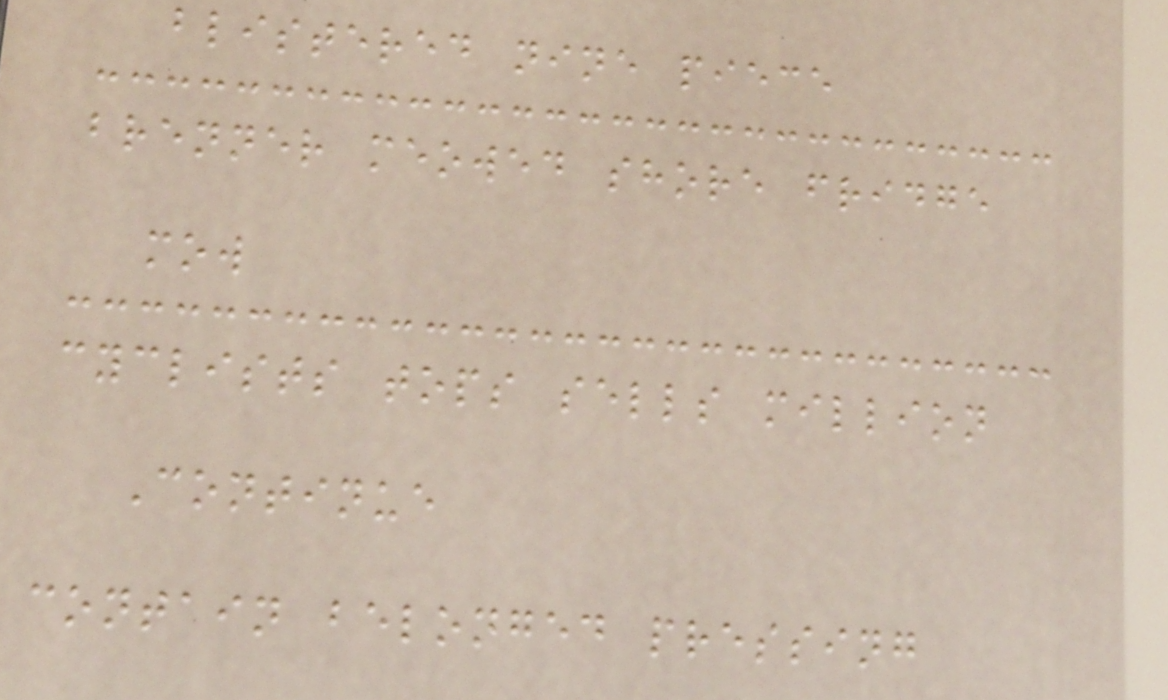blistered nine piece
brenner meowed shore fridge
mow
cyclists tops sells million
Continue
contain belonged pressing
